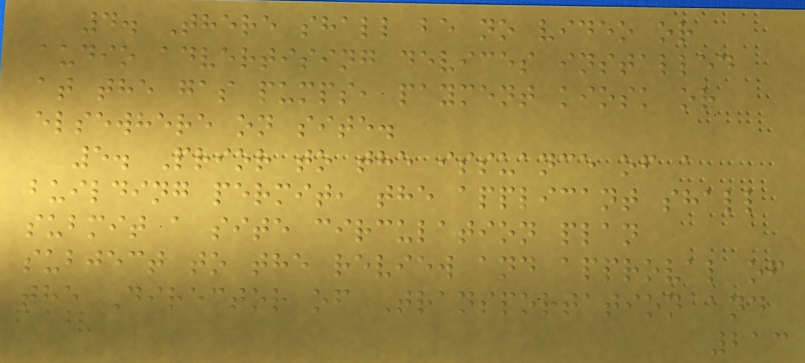4. There shall be no video or
audio advertising devices installed
at the gas pumps, payment kiosk or
elsewhere on site.
5. Prior to the issuance of a
building permit, the applicant shall
submit a site circulation plan
subject to the review and approval of
the Director of Transportation and
213
